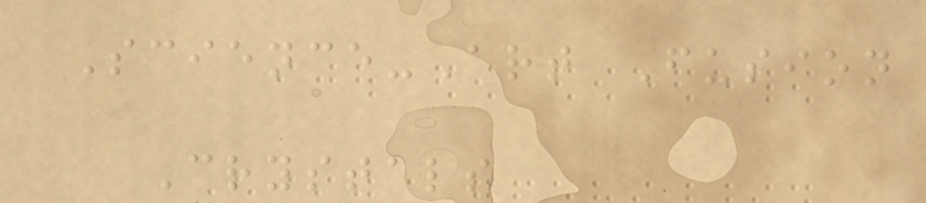Science-Art Fusion
Crystals
